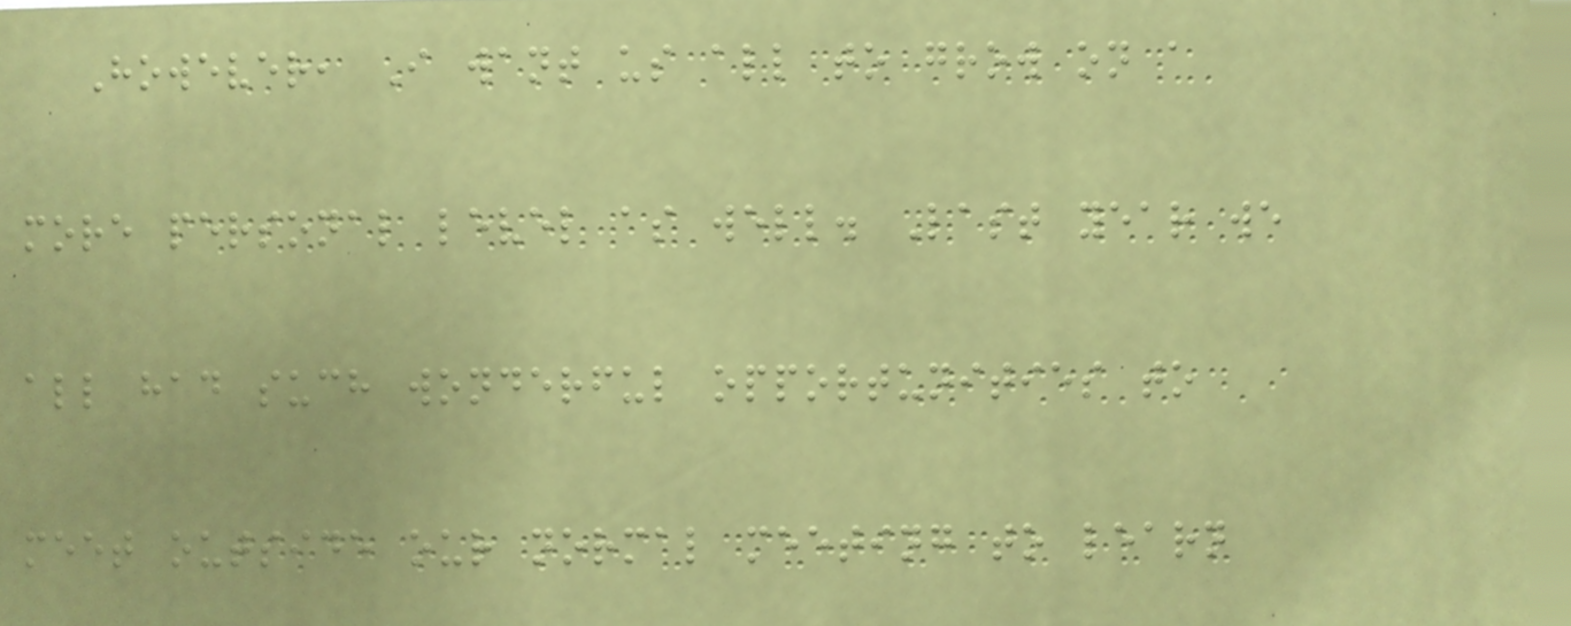However, I want us all to grow on a
more personal level as well. Last year we
all had such wonderful opportunities to
meet outside our normal meeting to learn
